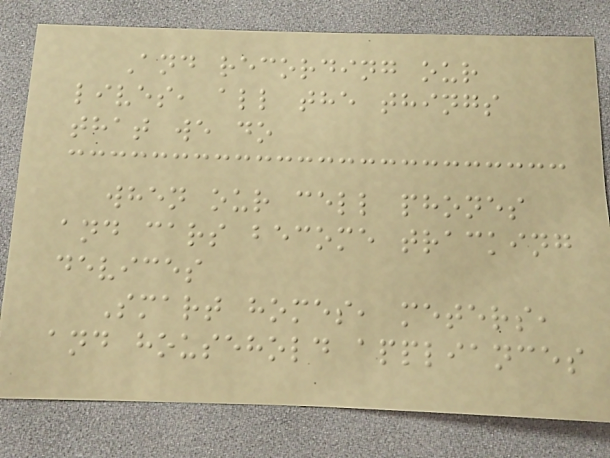And recording our
lives, all the things
that we do
when our cell phones
and cars become tracking
devices
Smart homes, meters,
and household appliances
